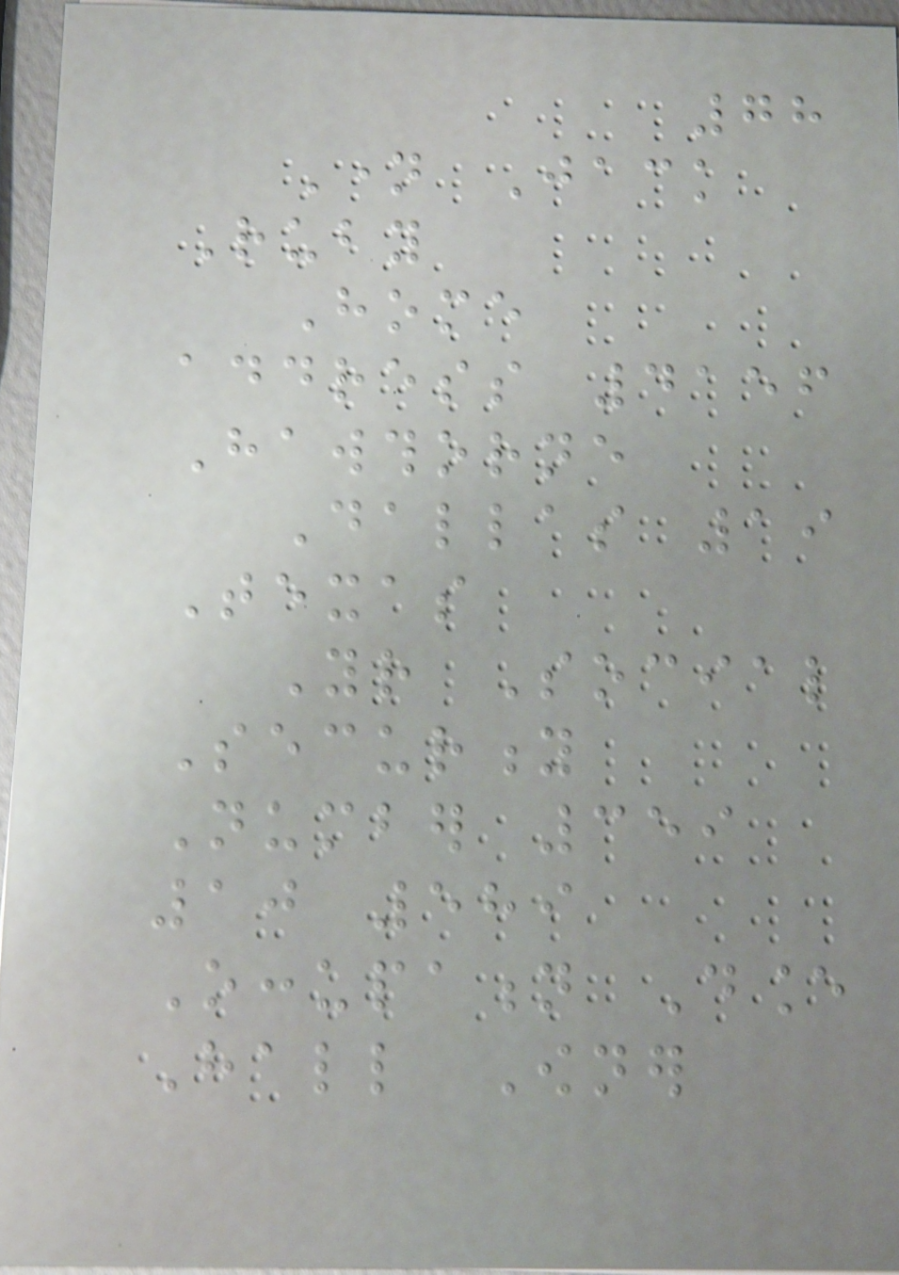78
Name Jack
Ruby
Home
address 4156
Hawthorne
Dallas 19
Texas
Your Social
Security
Number 359
10 589
Occupation Dance
Hall Owner
